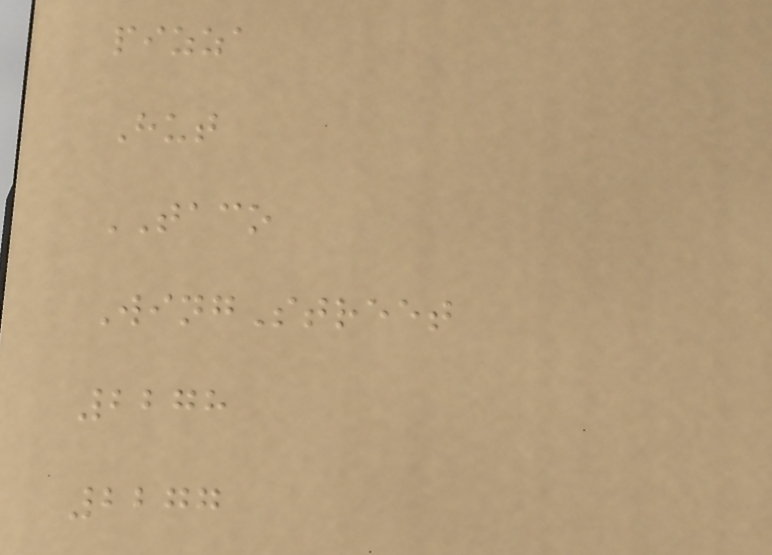pizza
Hut
TACO
WingStreet
2278
2277
